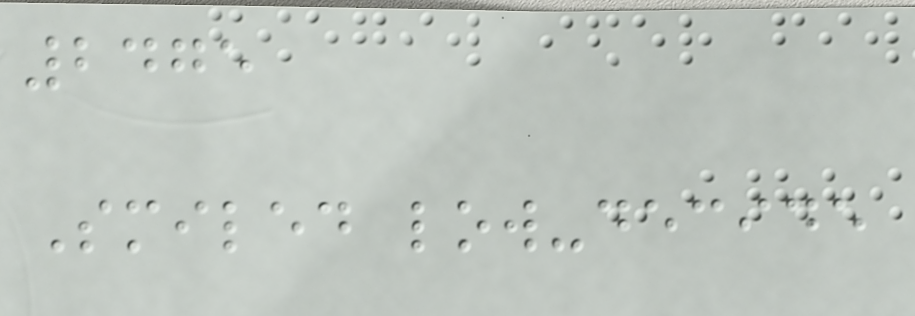2475
Smiled low-decide
